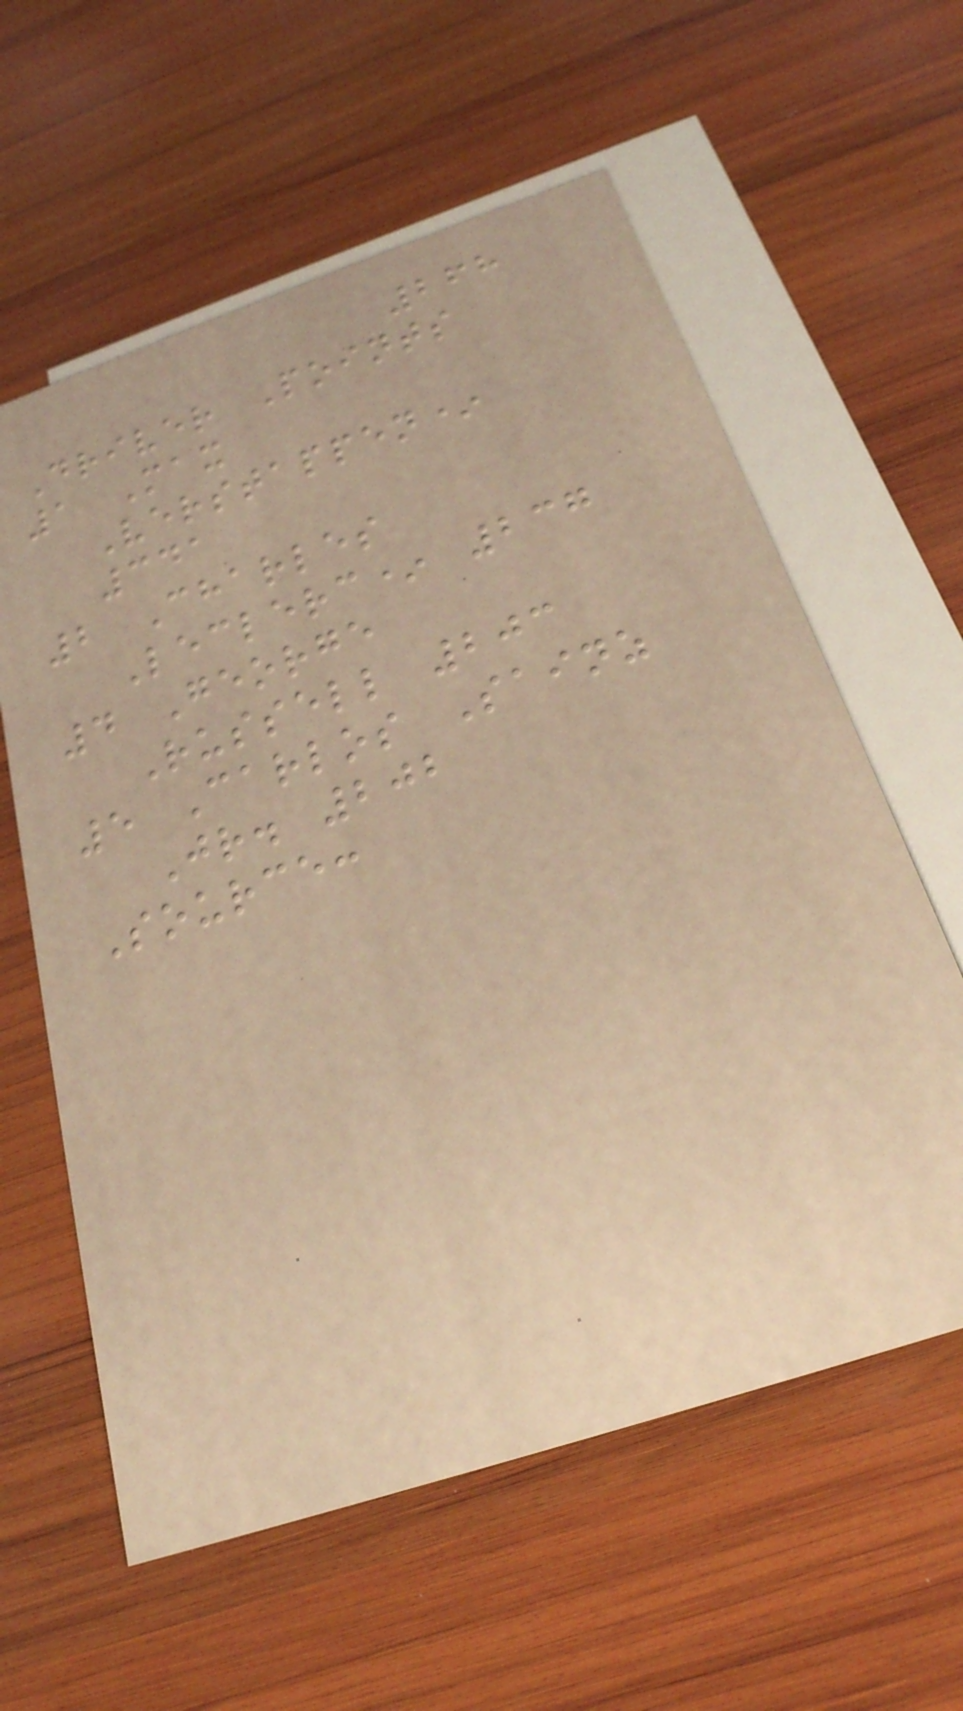268
Driver Points
1 Max
Verstappen*
341
2 Charles
Leclerc* 237
4 George
Russell 203
5 Carlos Sainz
Jr. 202
Source:
